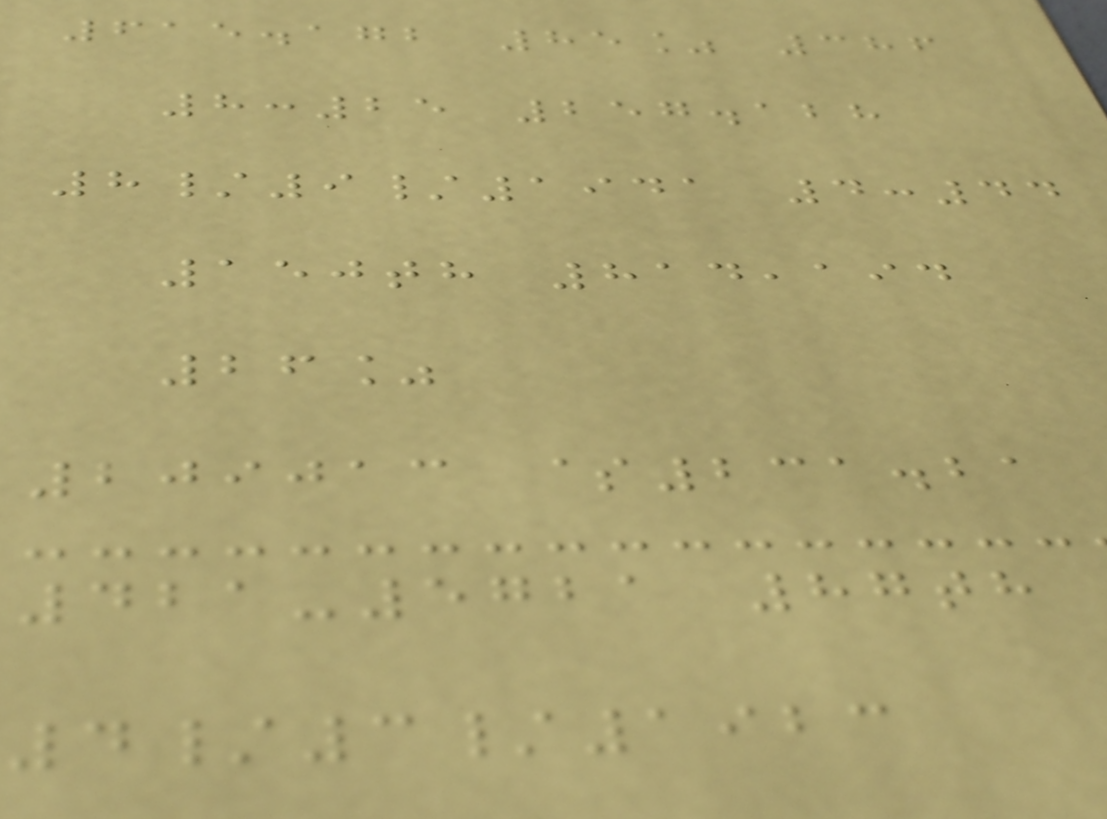615.172 85% 386
8:25 257.128
8/9/1941 4:44
150th 814,194
26%
209013 $231.21
421-5721 87th
4/3/1923
